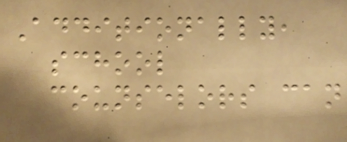Additionally,
school
counselors can
